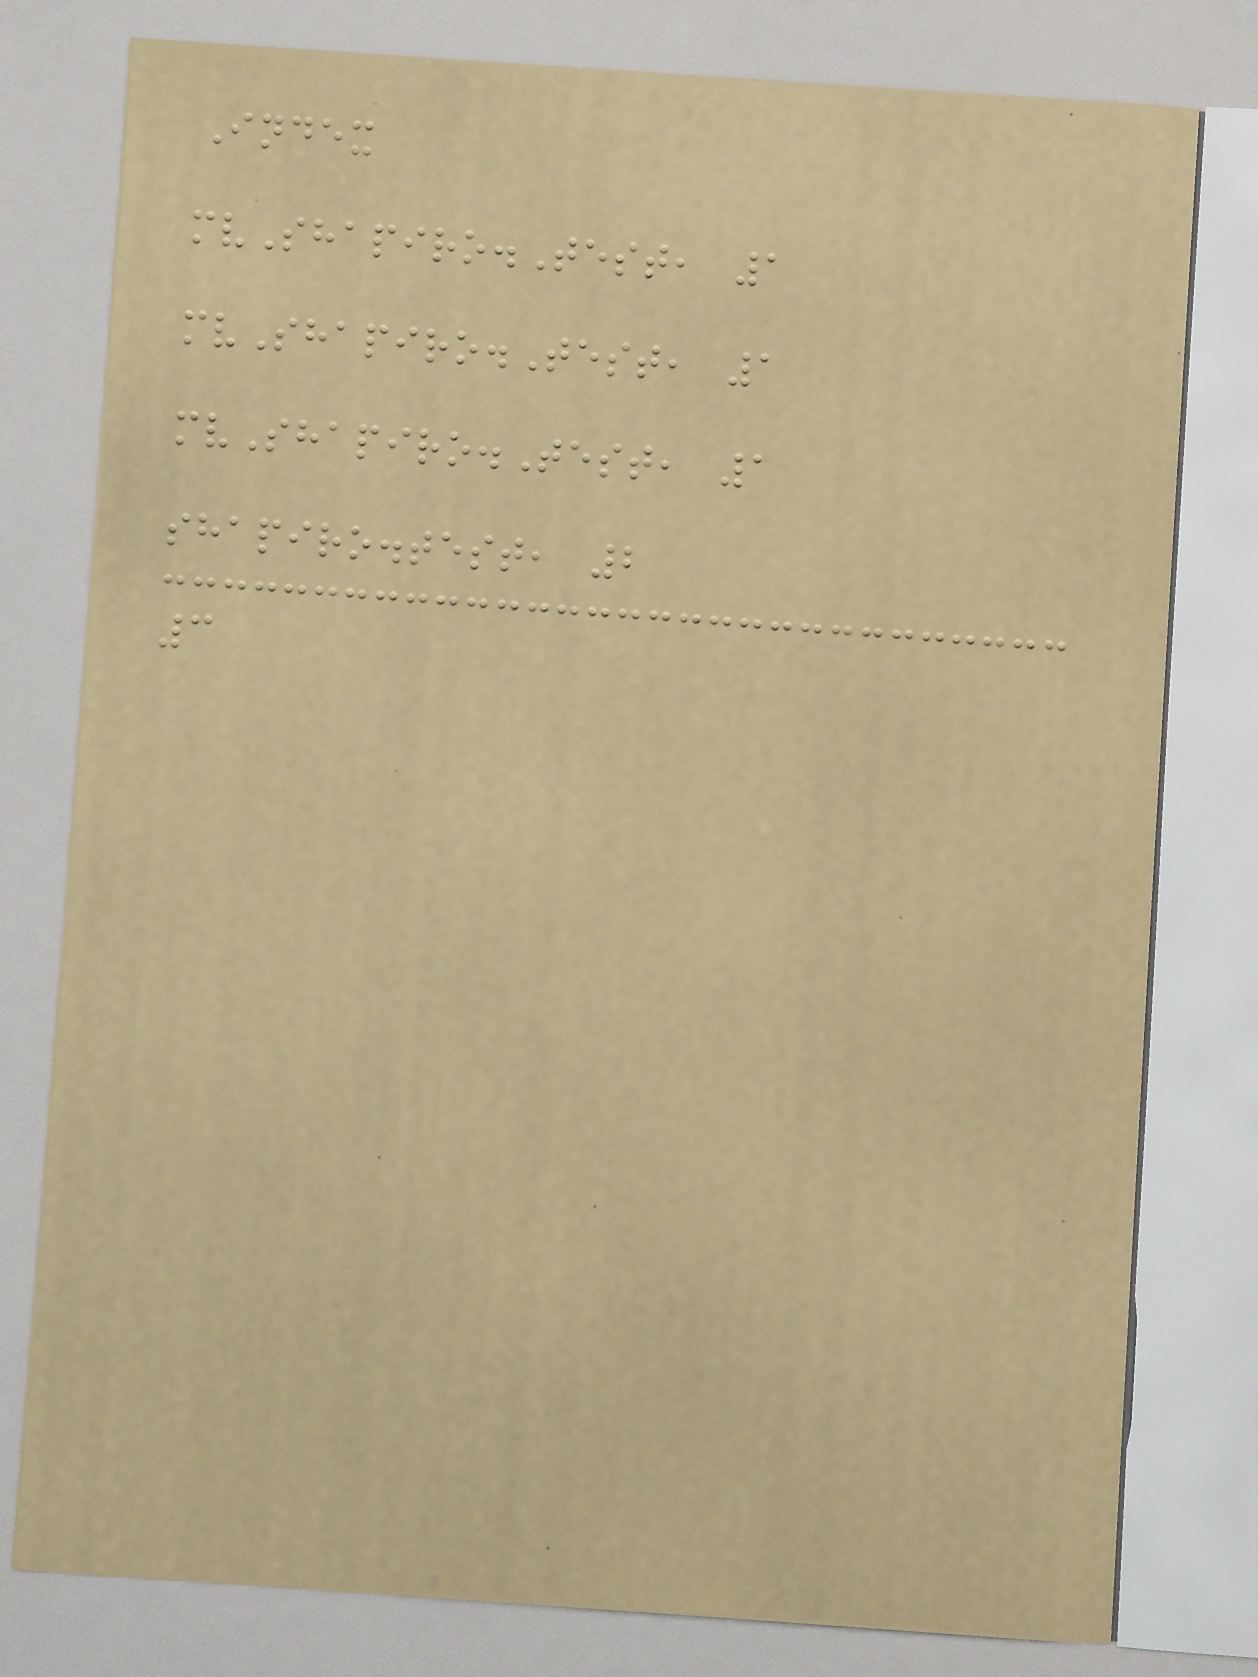Index
mvShapiro.Test, 1
mvShapiro.Test, 1
mvShapiro.Test, 1
shapiro.test, 2
3
